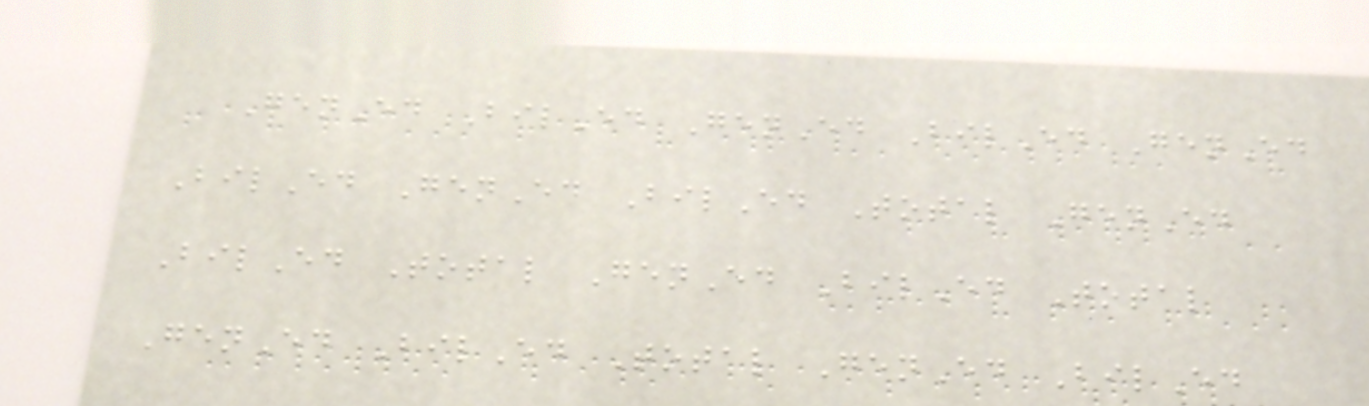GenEd BilEd GenEd BilEd GenEd
BilEd GenEd BilEd Total GenEd
BilEd Total GenEd BilEd Total
GenEd BilEd Total GenEd BilEd
